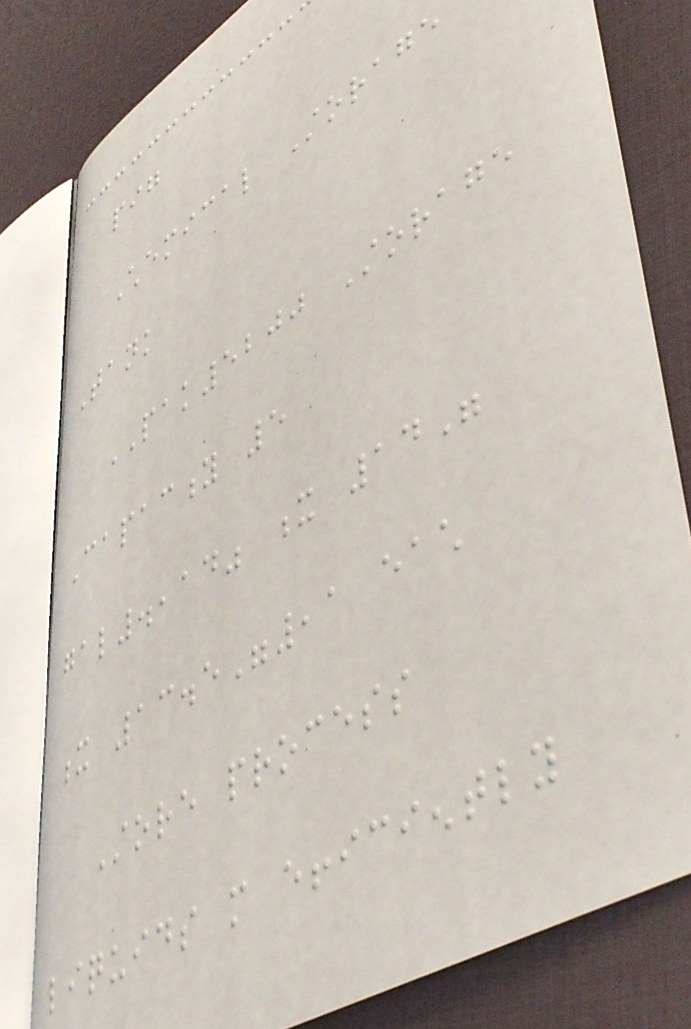pig
Chemical Storage
Tank
PAK5200 Storage
Capacity 5
gal.,14" x 14"
x 13.5",1 each
Store process
liquids more efficiently
